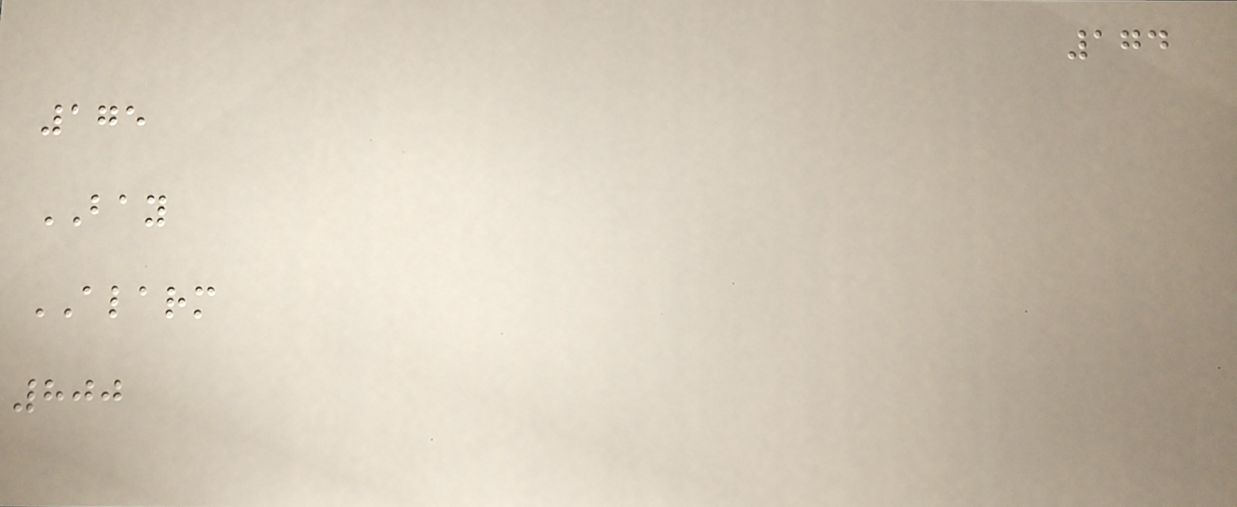174
175
BAY
ALARM
800
